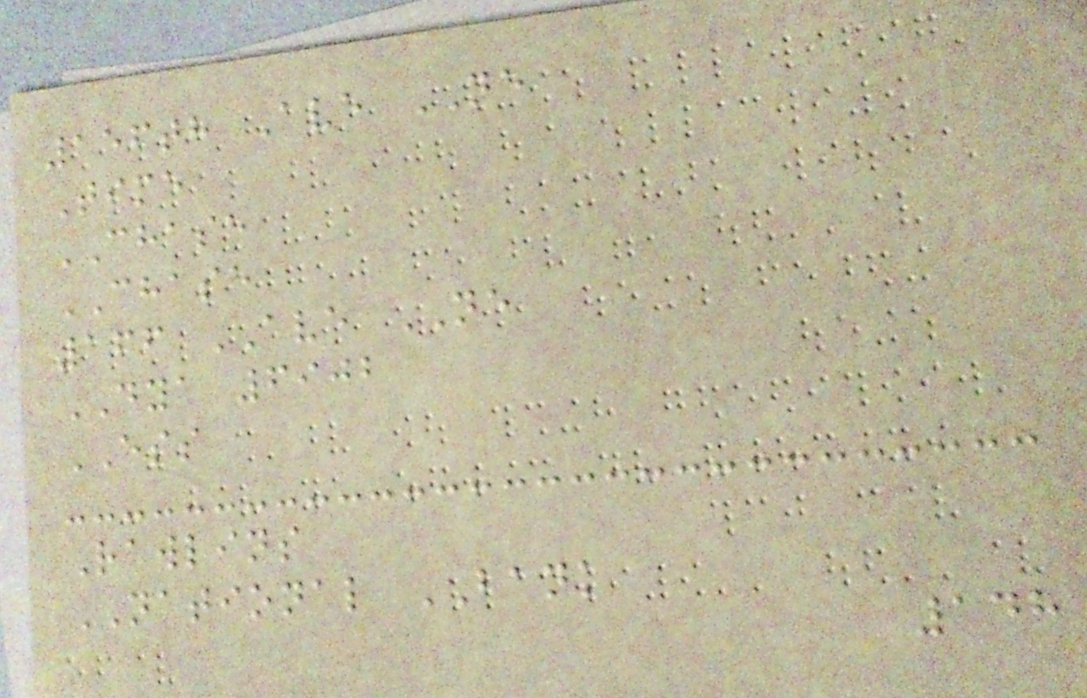156th Ave NE
Time
CHASE
CHASE
166 AVE NE
DYA 6902
ESS
Rawlins
NATIONAL BANK
148
